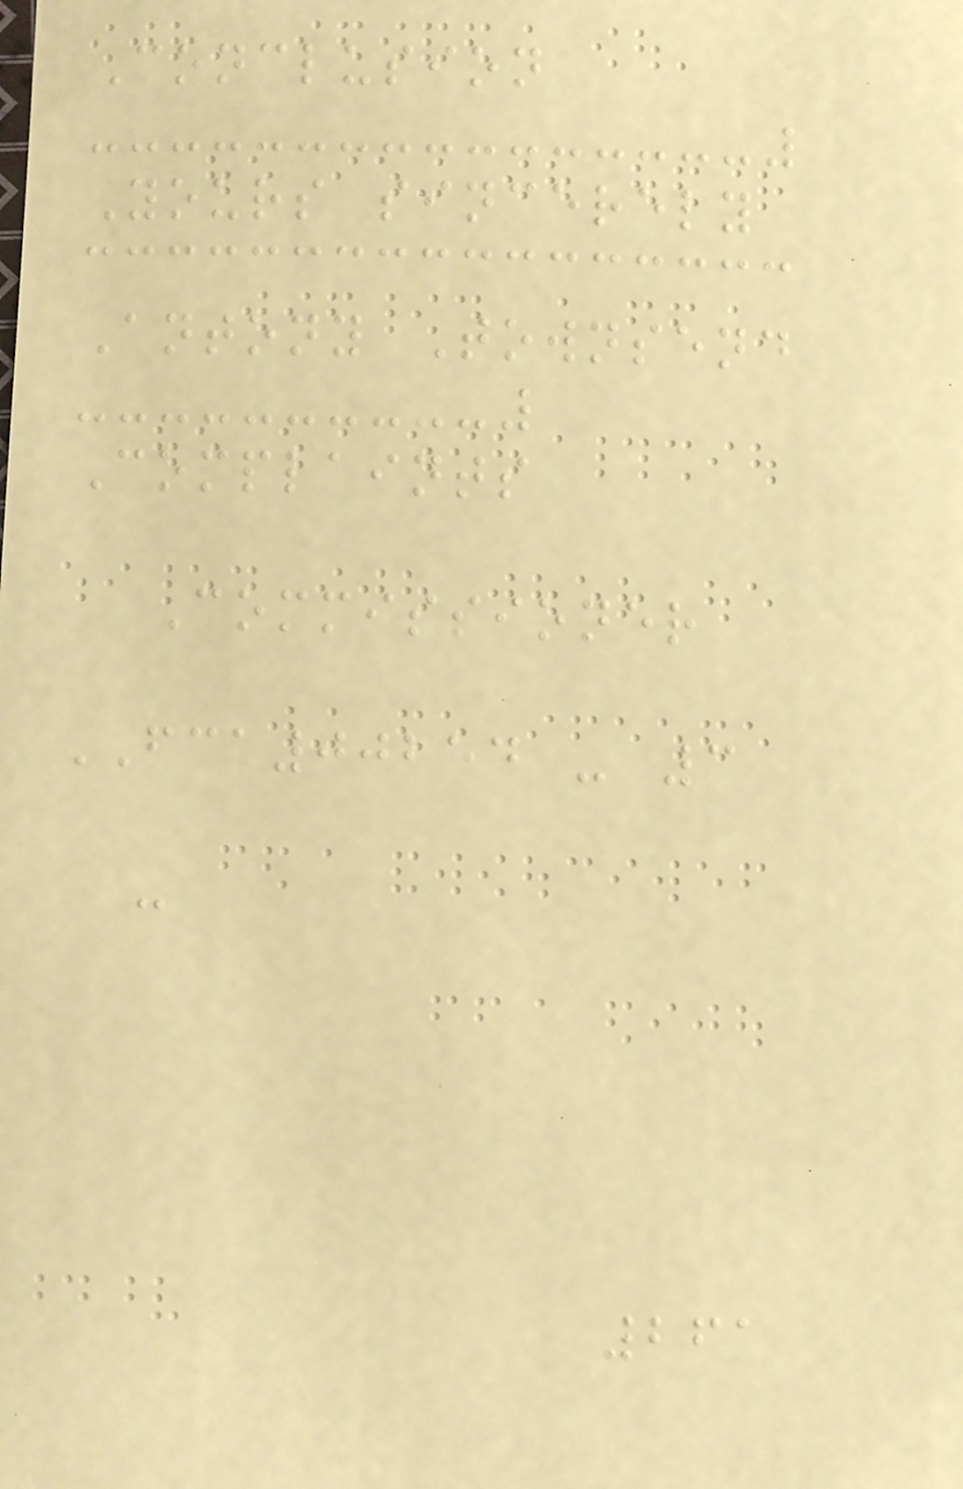Conclusion
Yours sincerely
Antony Townsend
Complaints
Commissioner
FCA00254 - 3
-
261
